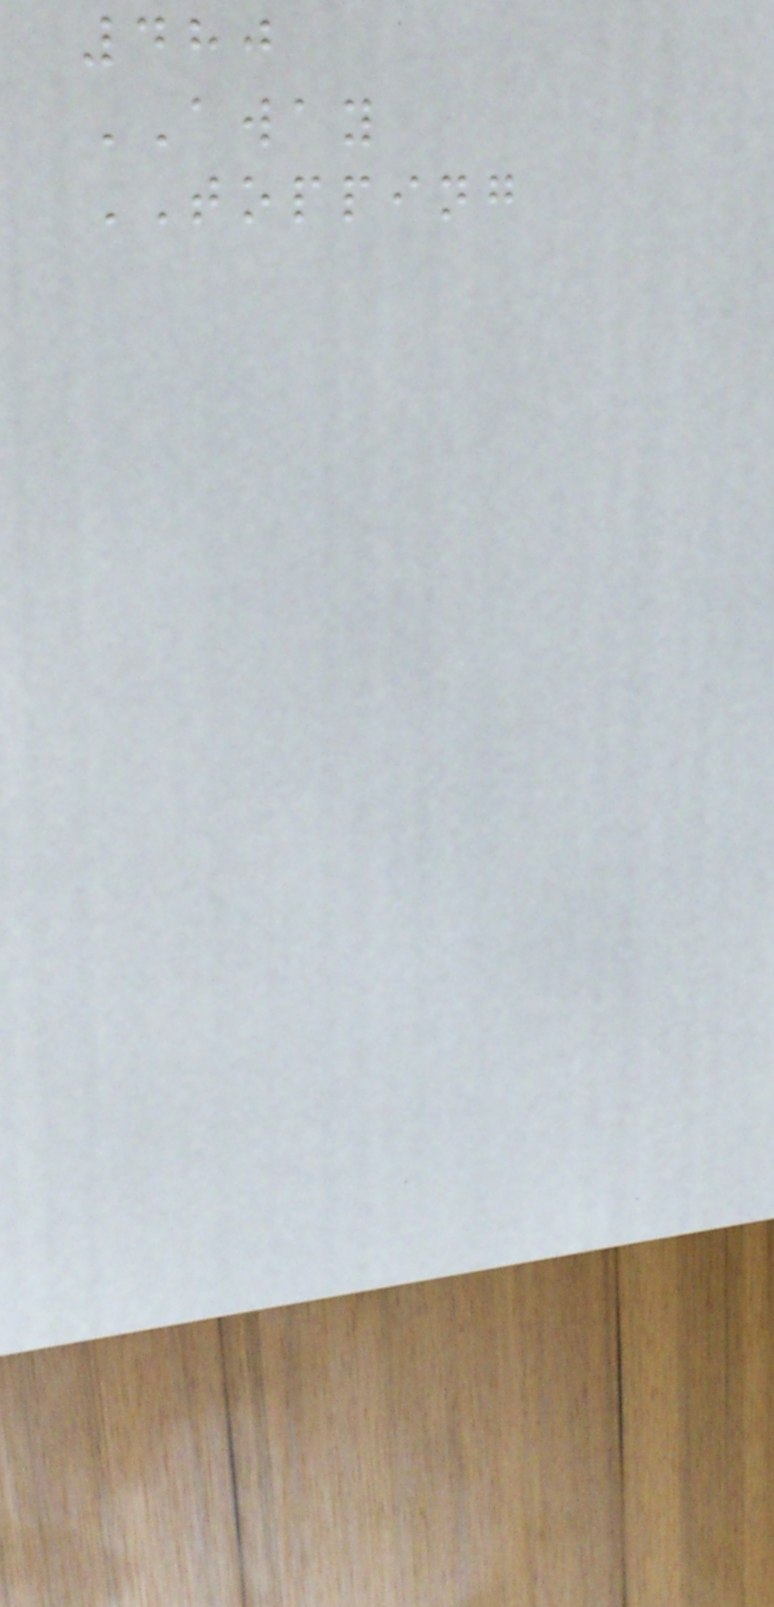480
AWAY
TOPPING
